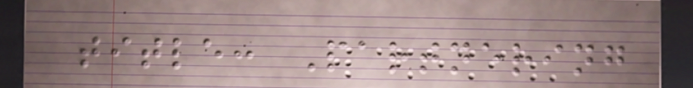title: Partnering
